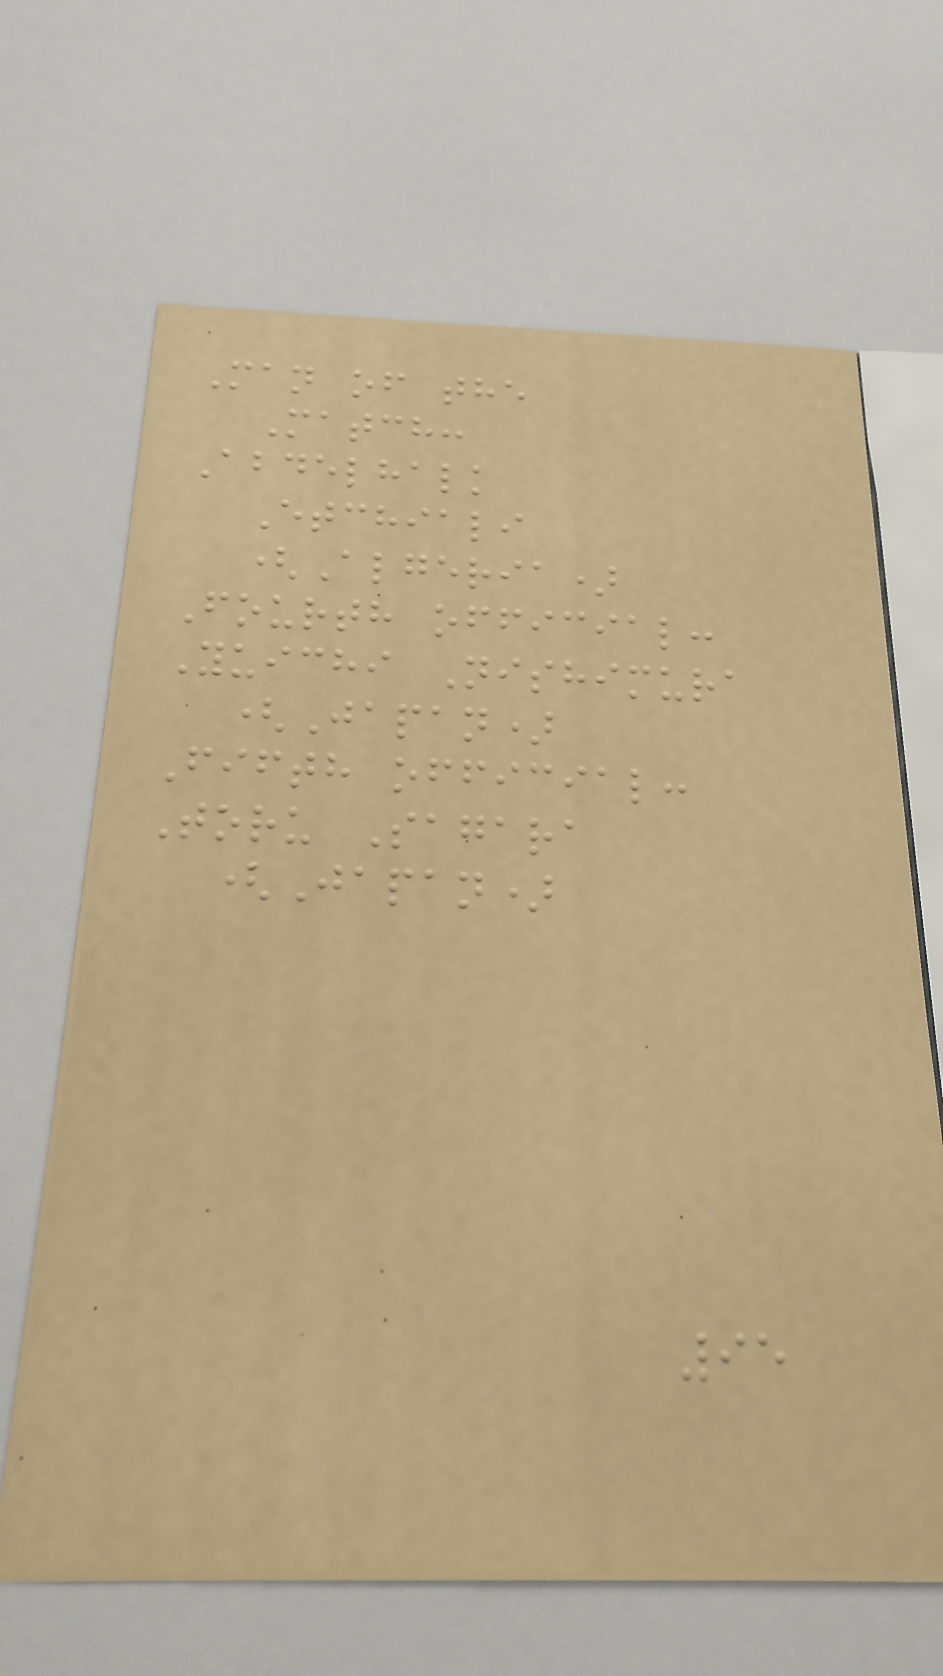Man of the
Match:
Abdelhalk
Etchiali
(Algeria)
Fourth official:
Yuichi Nishimura
(Japan)
Fifth official:
Toru Sagara
(Japan)
95
